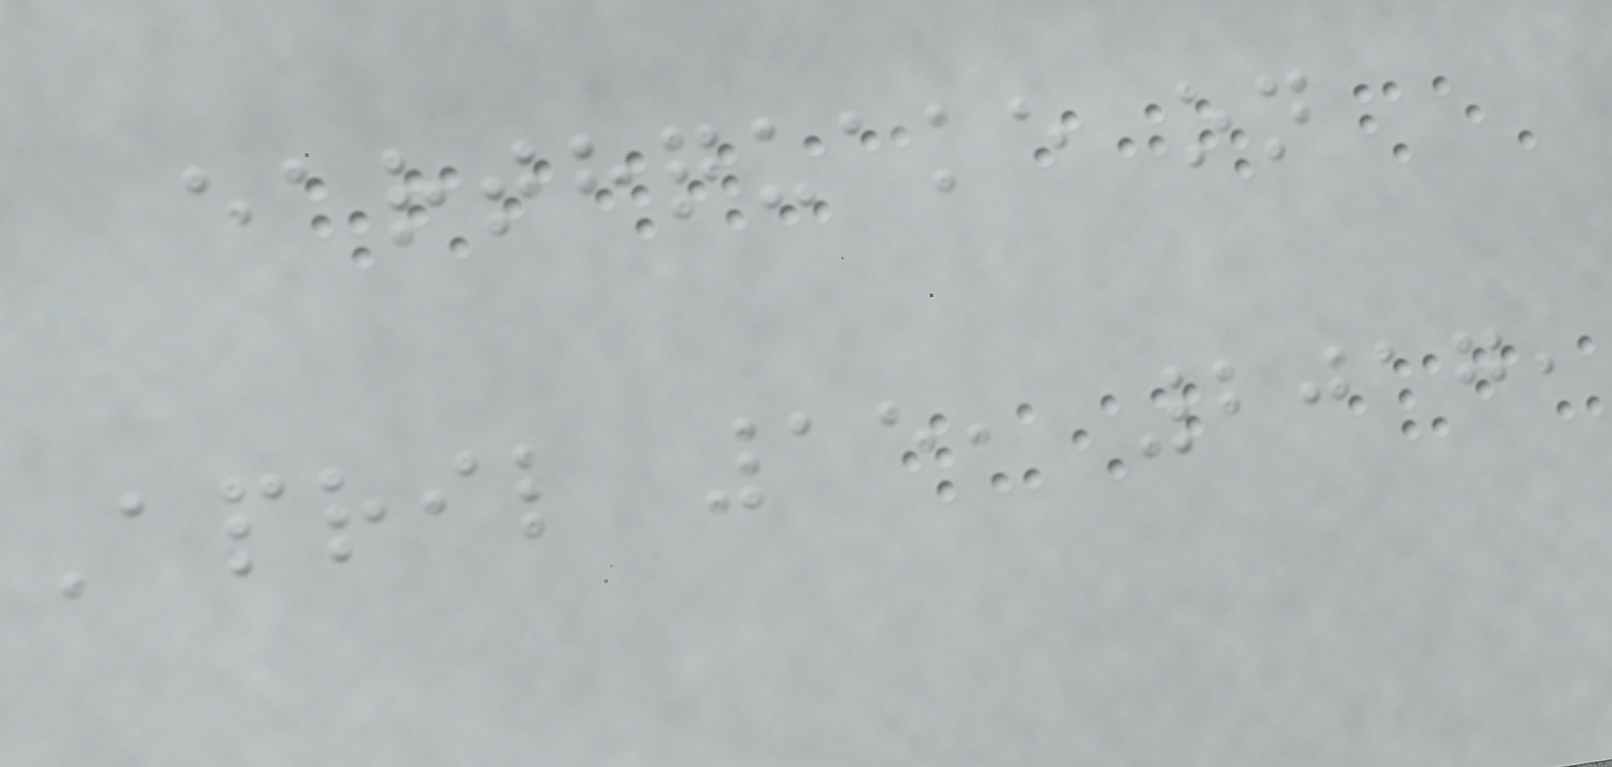earthquake on
April 15, 2017,
